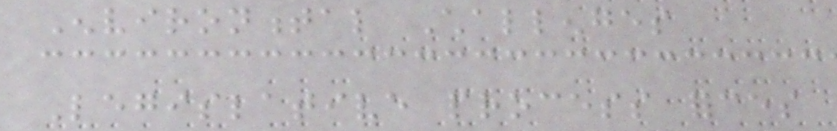Environmental Challenges
Legislative process forces
